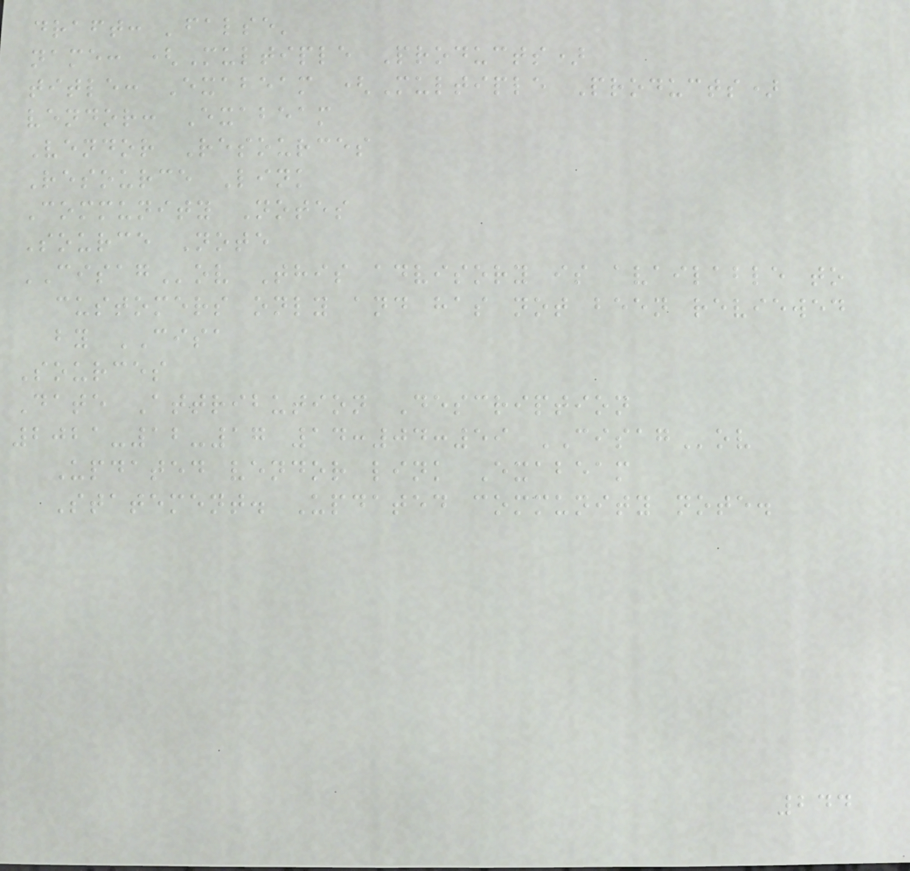draft: 'false'
name: (Multiple Products)
title: Exabeam (Multiple Products)
vendor: Exabeam
Vendor Resources
Resource Link
Community Notes
Source Note
CISAGov This advisory is available to
customers only and has not been reviewed
by CISA
Sources
Date Attribution Description
2021-12-17 14:04:59 CISAGov
Updated vendor link Exabeam
Statement. Updated community note.
244
